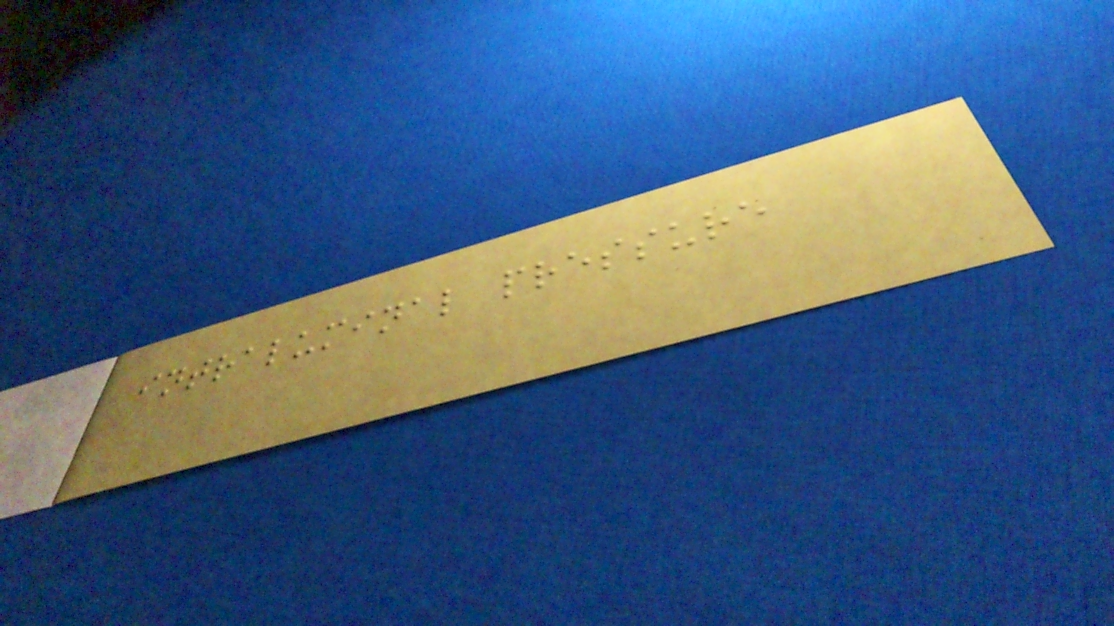intraluminal pressure
